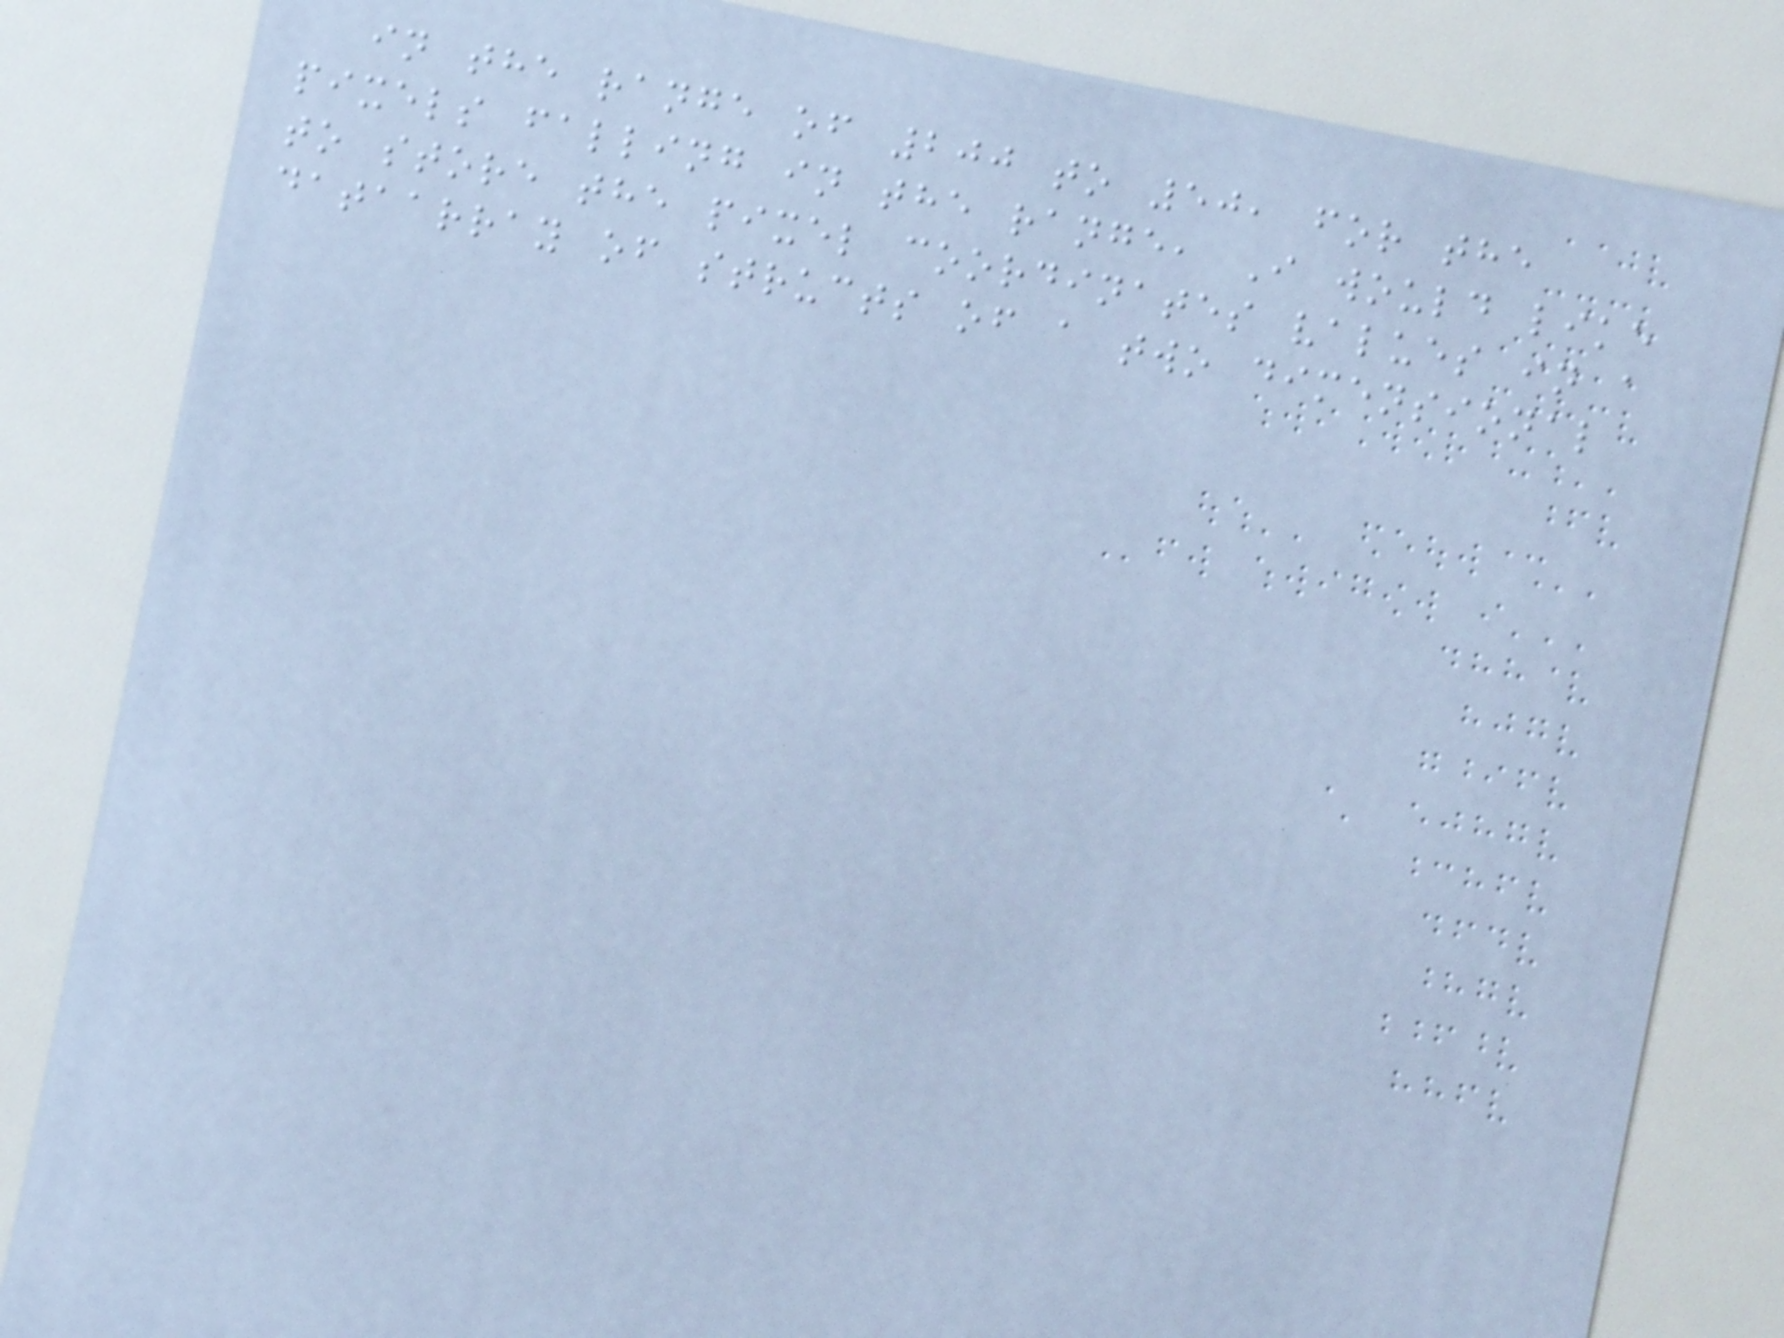in the range of 200 to 50, for the
pixels falling in the range, I would like
to store the pixel coordinates values in a
dataarray of structs of a two dimensional
